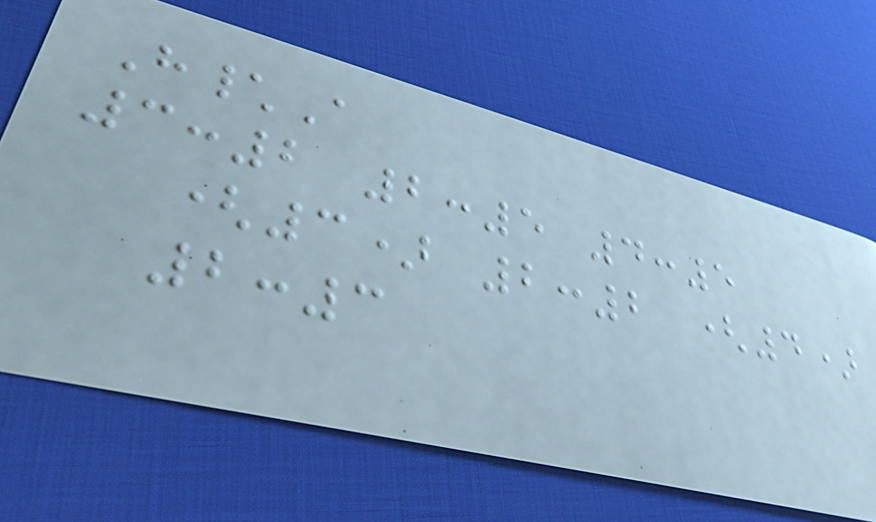H\A
3:2 2:5 4:5
(3) 2:2 (4)
2:3
